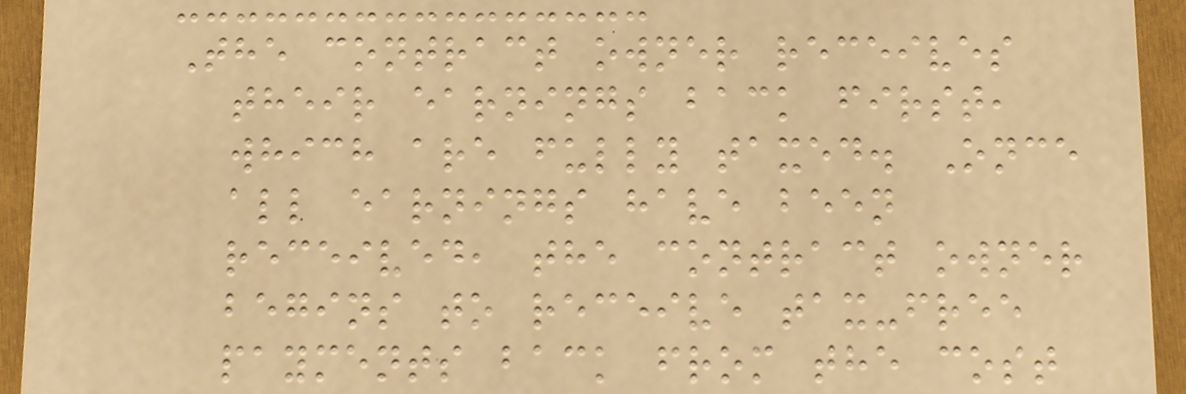The contract owner receives
their earnings back first,
which are fully taxed. Once
all earnings have been
received, the contract owner
begins to receive tax-free
payments back from the cost
